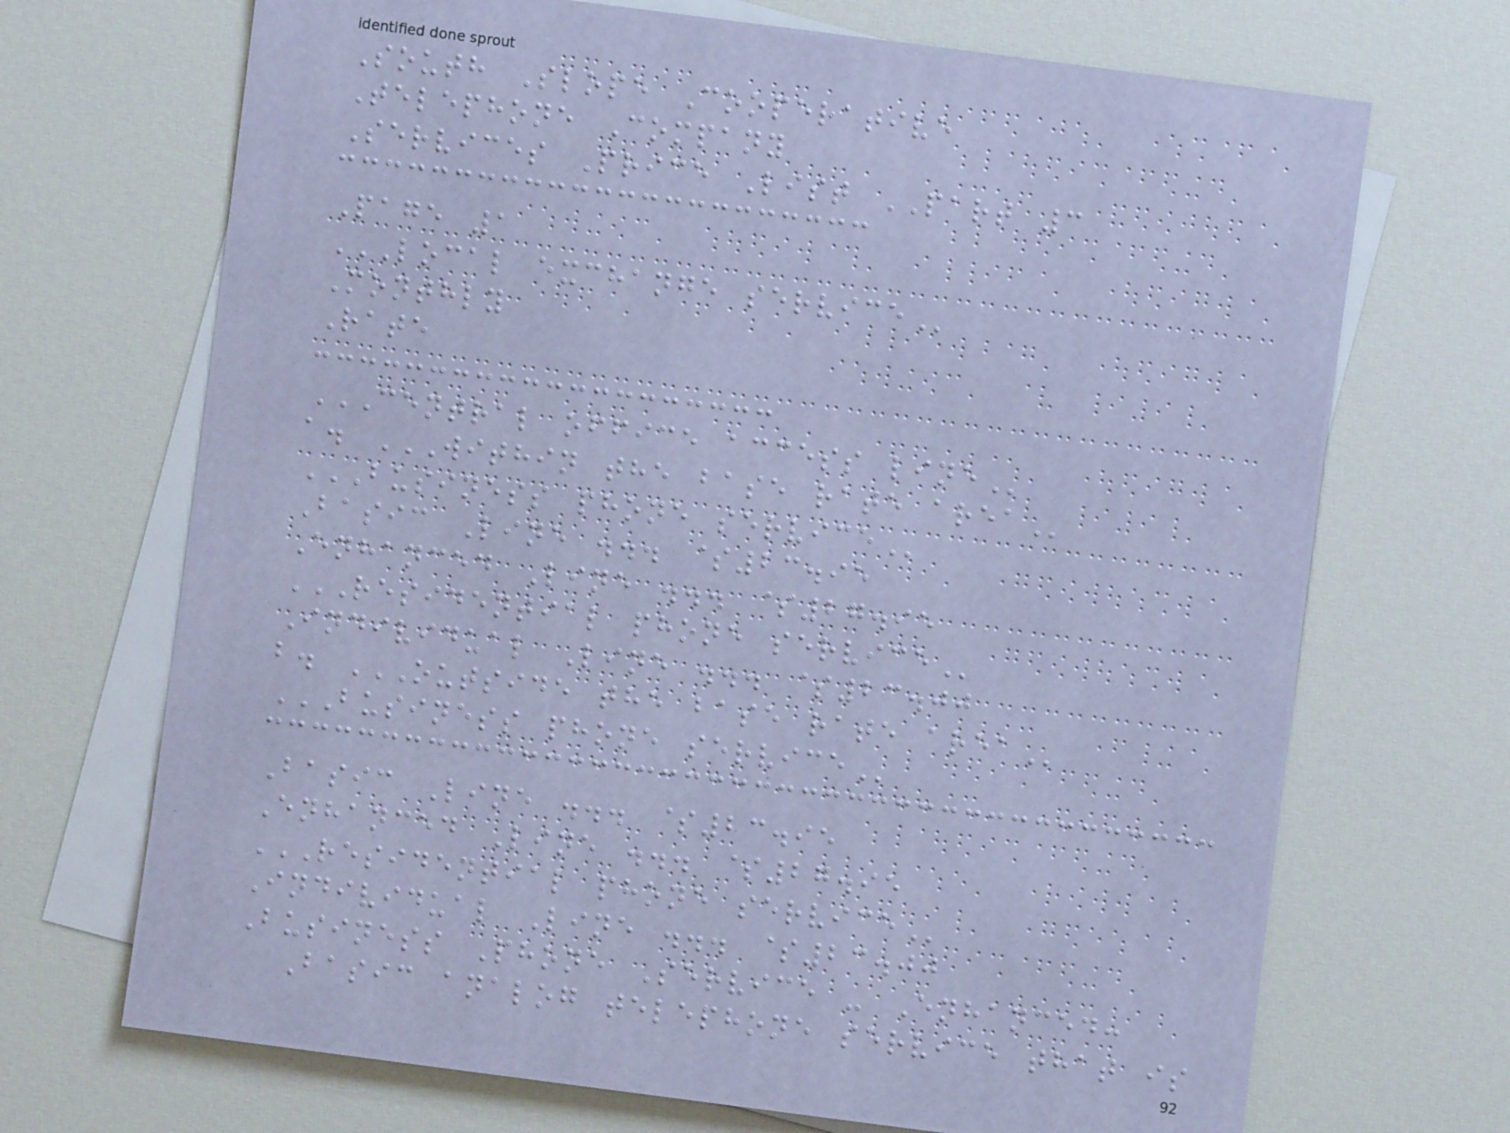South Slope Cooperative
Telephone Company
Services Price List PART 3
Page 1
LOCAL EXCHANGE SERVICE
Monthly
Rate
CENTRAL OFFICE ACCESS LINE
a. WITHIN THE BASE RATE AREA
BUSINESS PHONE SERVICE
Basic Line ... $23.95
Enhanced Line ... $27.95
RESIDENTIAL PHONE SERVICE
Individual Line ... $23.00
b. OUTSIDE THE BASE RATE AREA
BUSINESS PHONE SERVICE
Basic Line ... $23.95
Enhanced Line ... $27.95
RESIDENTIAL PHONE SERVICE
Individual Line ... $23.00
Business Phone Service - Enhanced:
Basic analog telephone service that is
